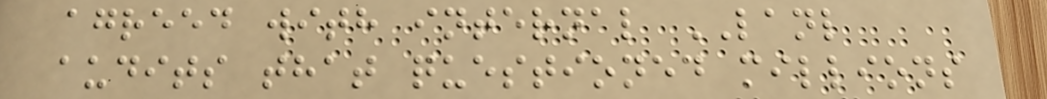agreed with internal LANL
audits that questioned millions
